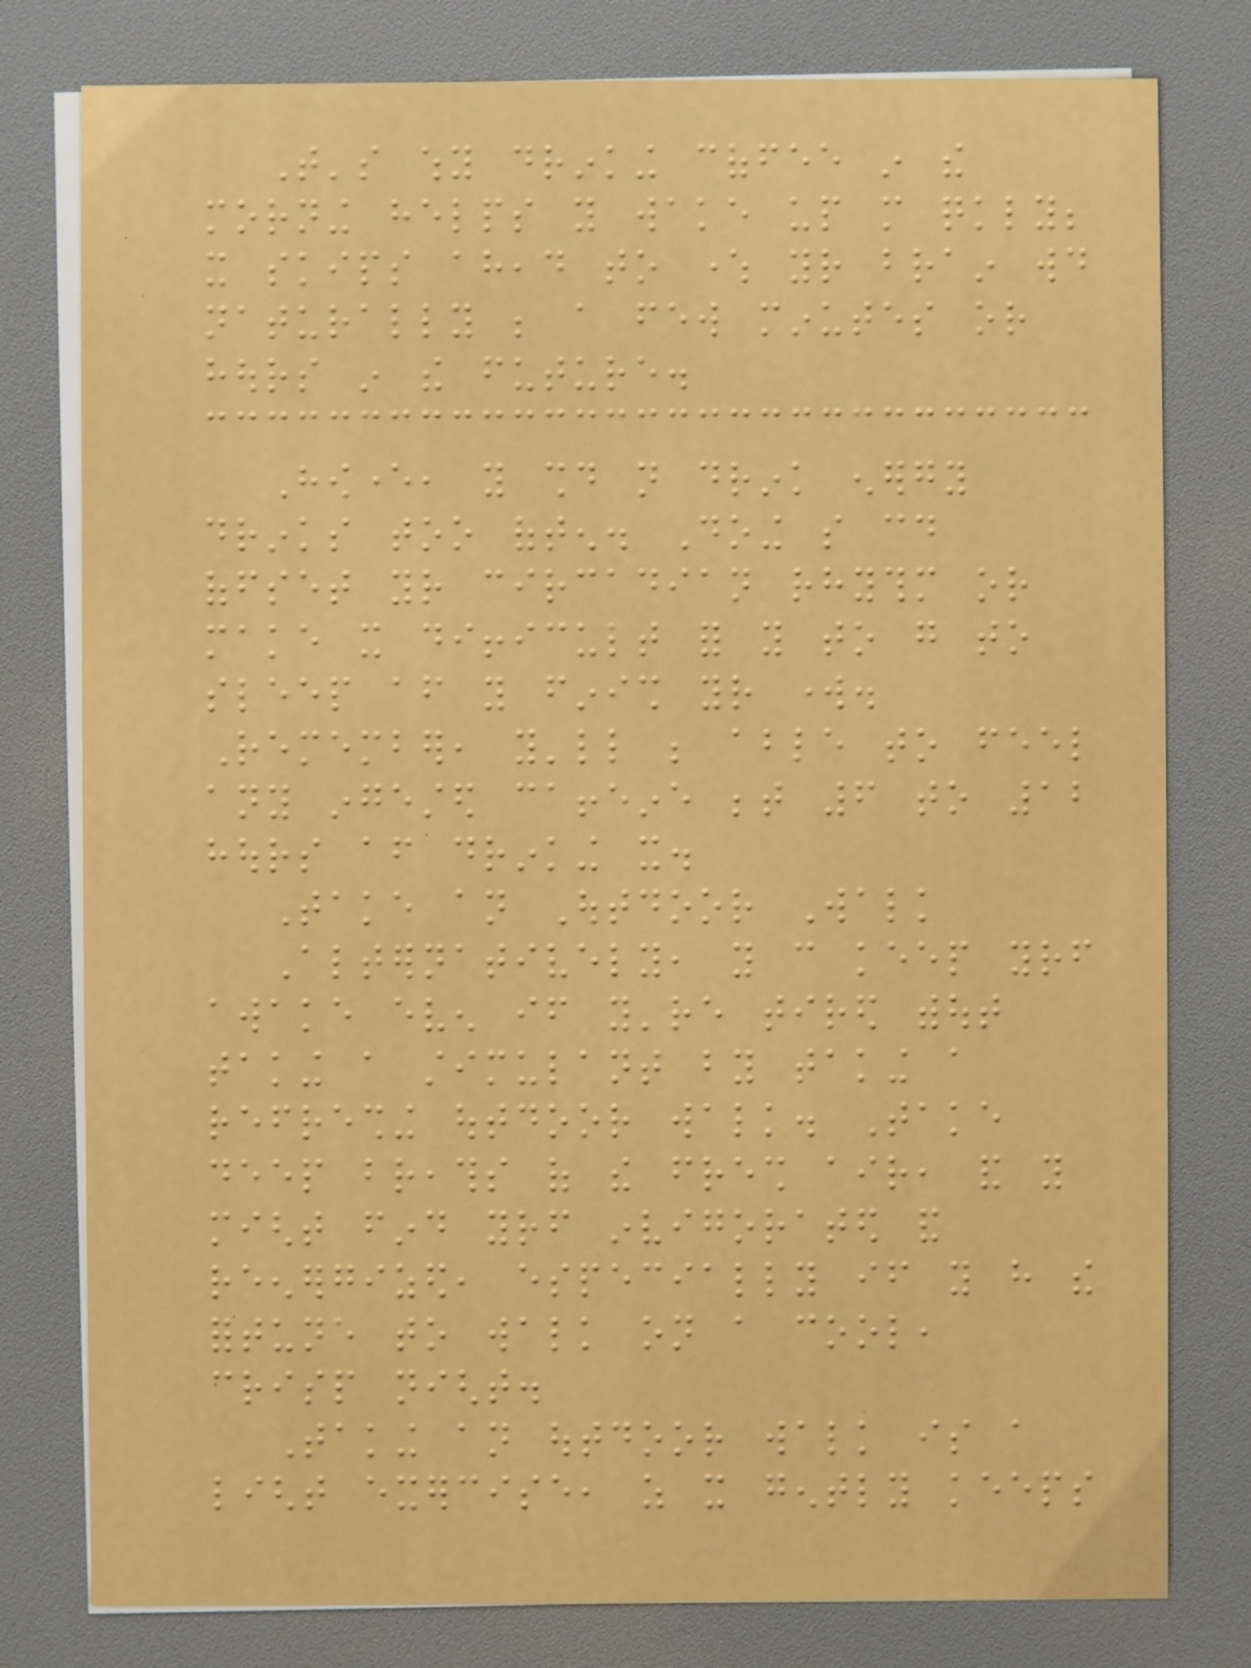That's why drinking coffee in the
morning helps you wake up more quickly;
it skips ahead to where your brain would
naturally be a few minutes or
hours in the future.
However, you should not drink energy
drinks too often. Doing so could
offset your circadian rhythm or
make it difficult for you to go to
sleep after you finish your work.
Remember, you'll be able to feel
any ingested caffeine between 6 to 12
hours after drinking it.
Take an Outdoor Walk
Alternatively, you can keep yourself
awake even if you're tired without
taking a stimulant by taking a
refreshing outdoor walk. Take
deep breaths of the fresh air, and you
might find yourself invigorated and
reenergized, especially if you have the
fortune to walk on a cool,
crisp night.
Taking an outdoor walk is a
light exercise, as it gently keeps
